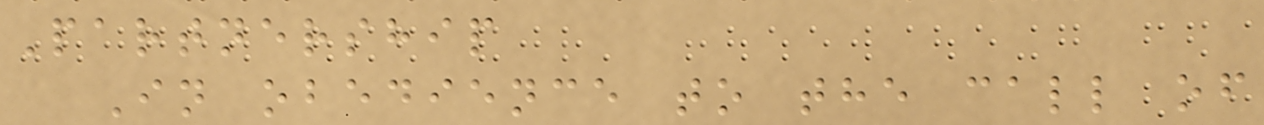Partnership
In obedience to the call of
